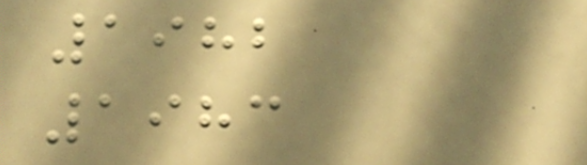1982
1983
